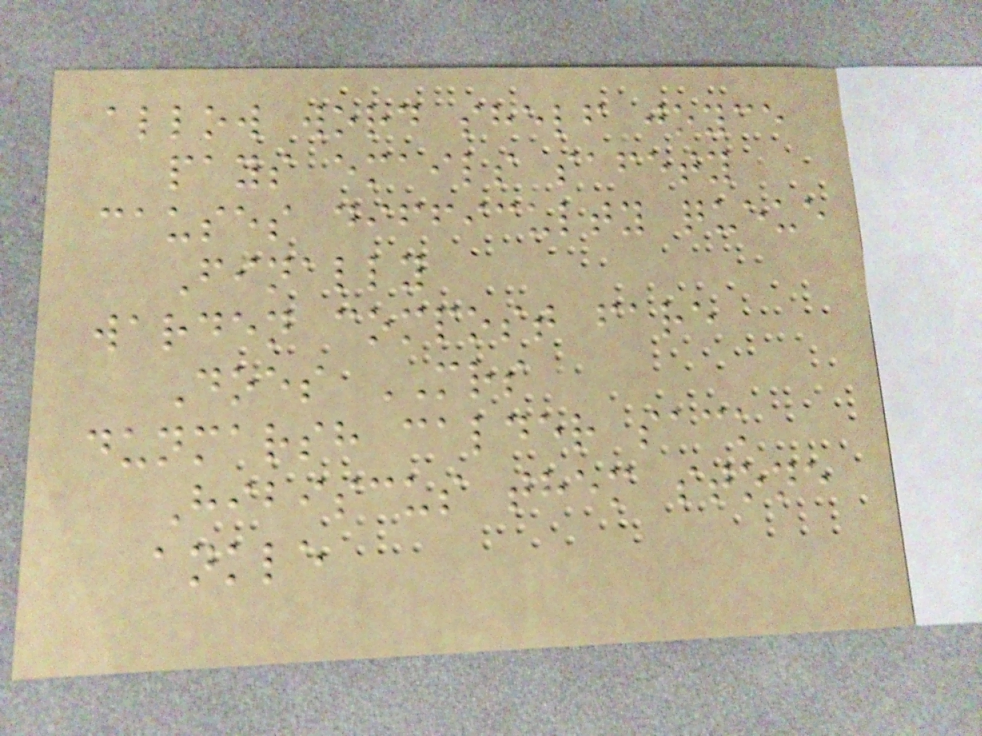allow word shelf joyce
pays emails safety
causes difficulty queue
Finally
warden compost fare
Does MRS
dunmarsh calder sack
Hibiscus them stone
ankle
